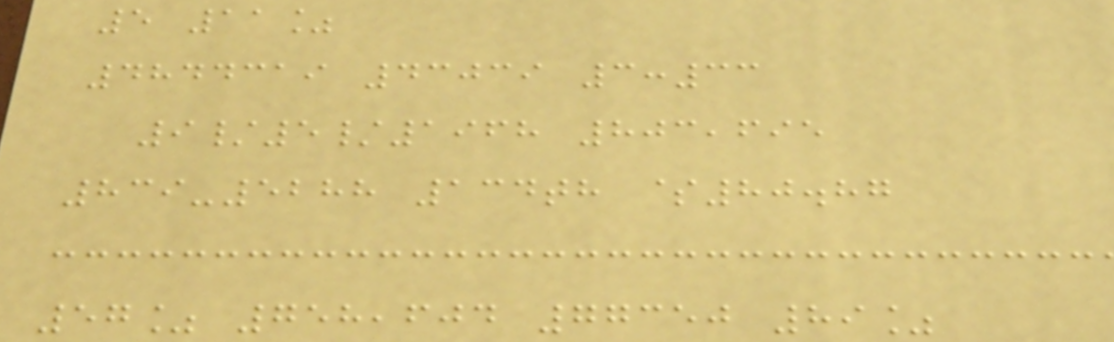5 11%
4844319 43039 3:33
9/5/1968 803,695
839-5288 134th $80.87
57% 758,604 77350 89%
